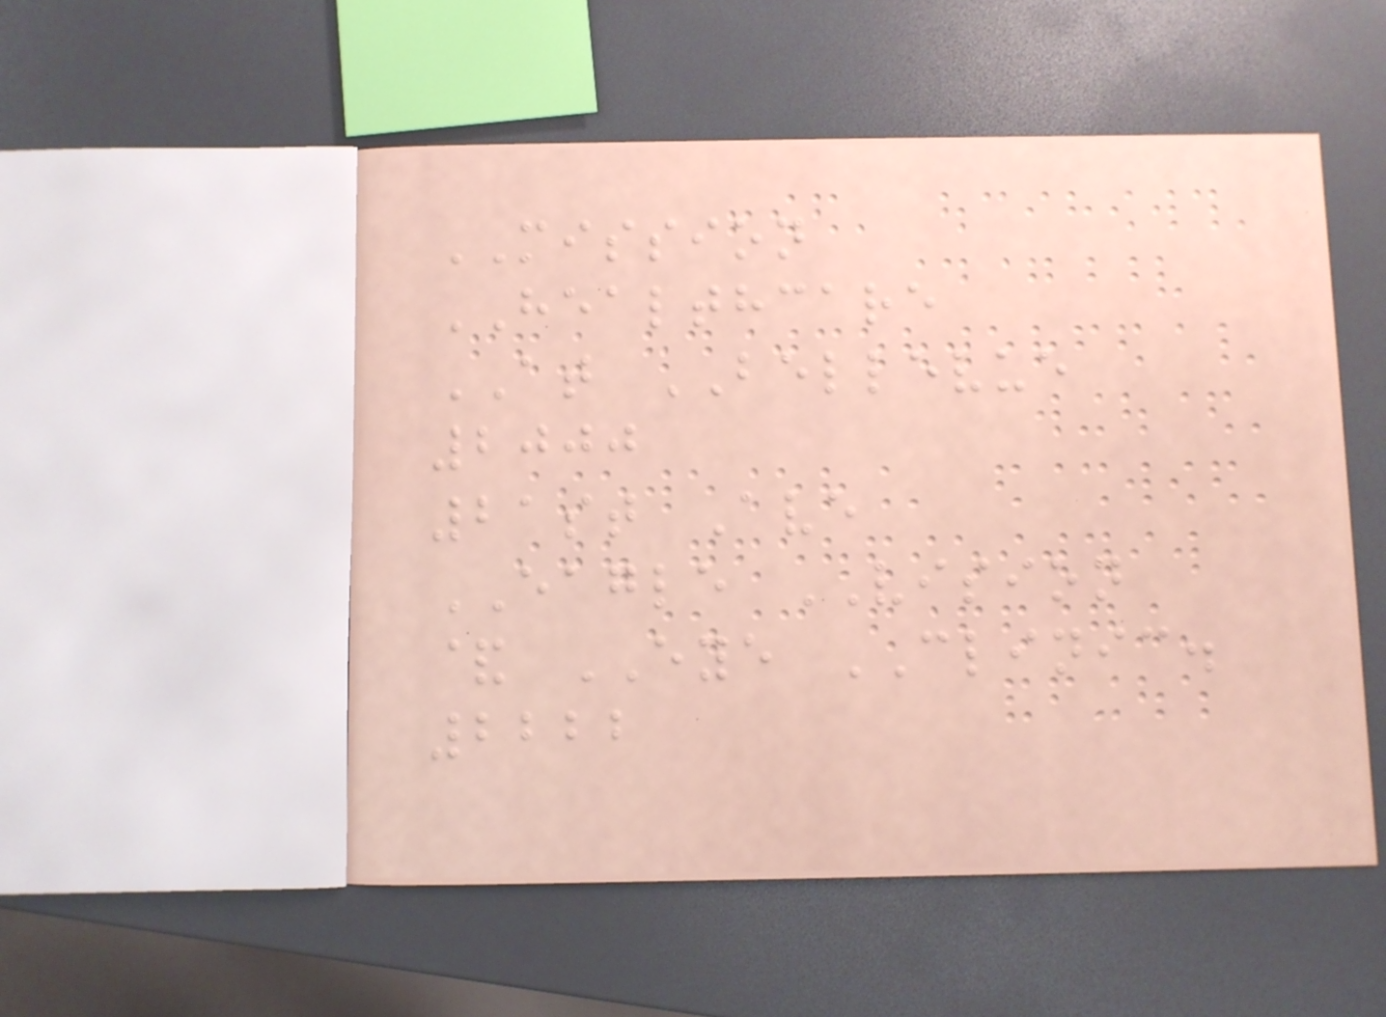MISSION
HEALTHCARE
AT BELLEVUE
2000
21st Ave
EAGLE VISION
& EYE CLINIC.
2222
